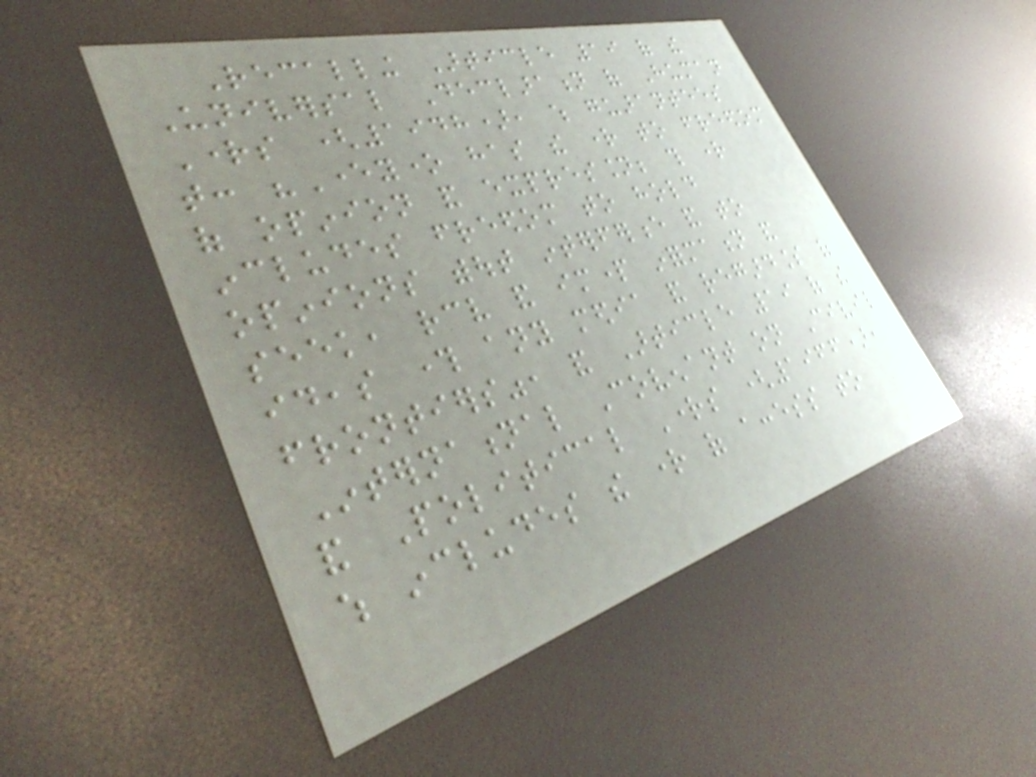Recalling Article 19 of the
Universal Declaration of Human
Rights (1948), which guarantees
that: "Everyone has the right to freedom
of opinion and expression; this right
includes freedom to hold
opinions without interference and to
seek, receive and impart information and
ideas through any media and regardless of
frontiers", and Article 19 of the
International Covenant on Civil
and Political Rights (1966),
which includes the right of access to
